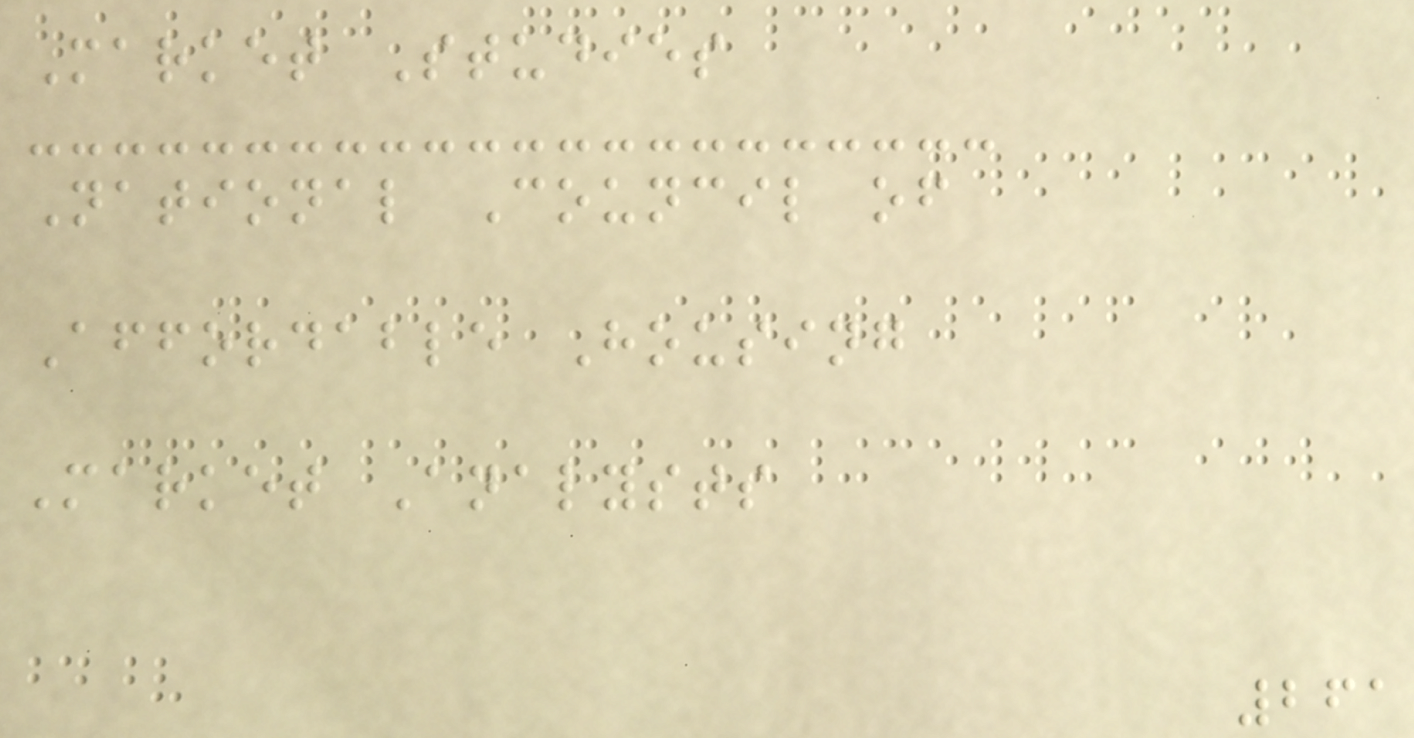Market Studies
National Council of
Affordable Housing
Market Analysts
261
